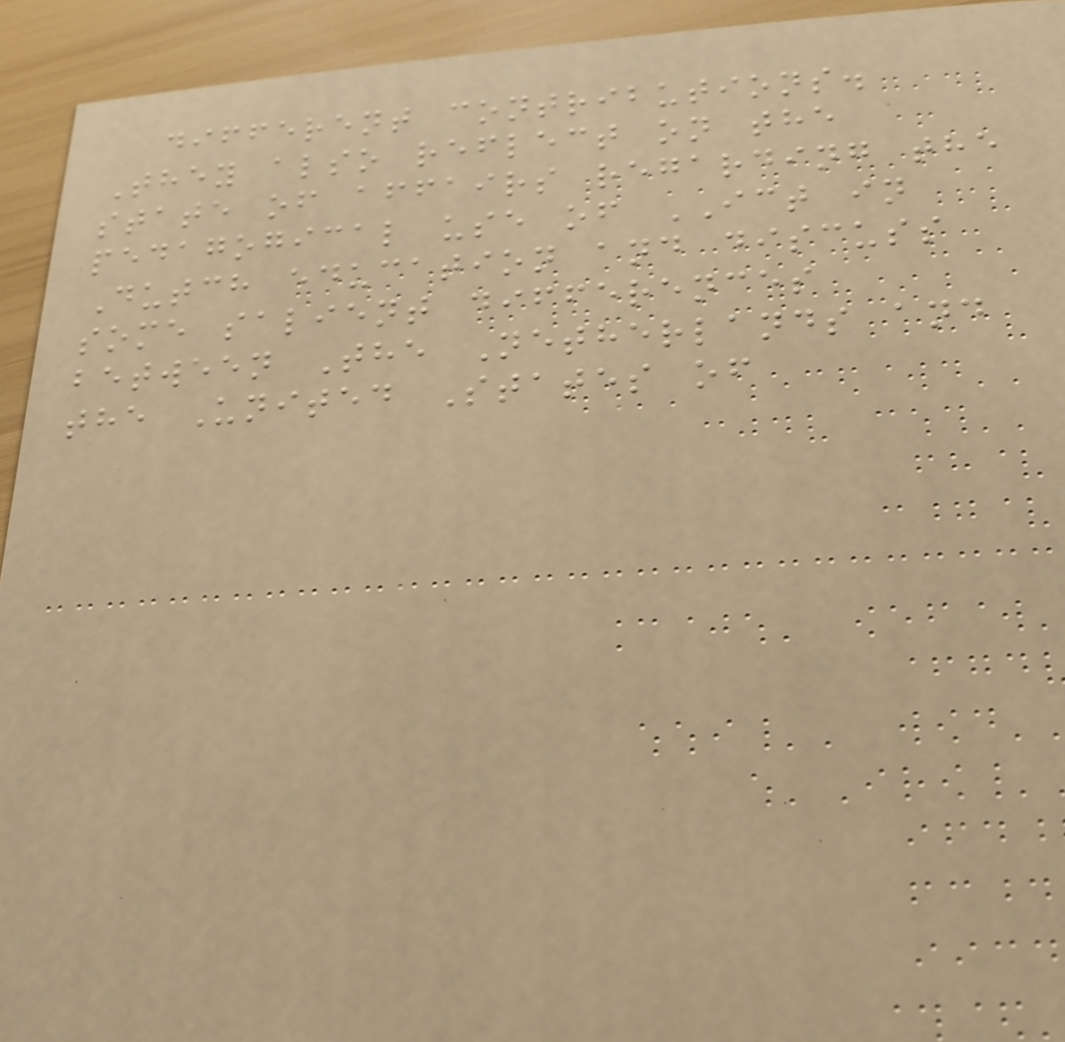different contributions.
They also reflect on the
state of affairs regarding the
pedagogical use of ICT in
Dutch education and discuss
some salient differences
between The Netherlands and
the United States of
